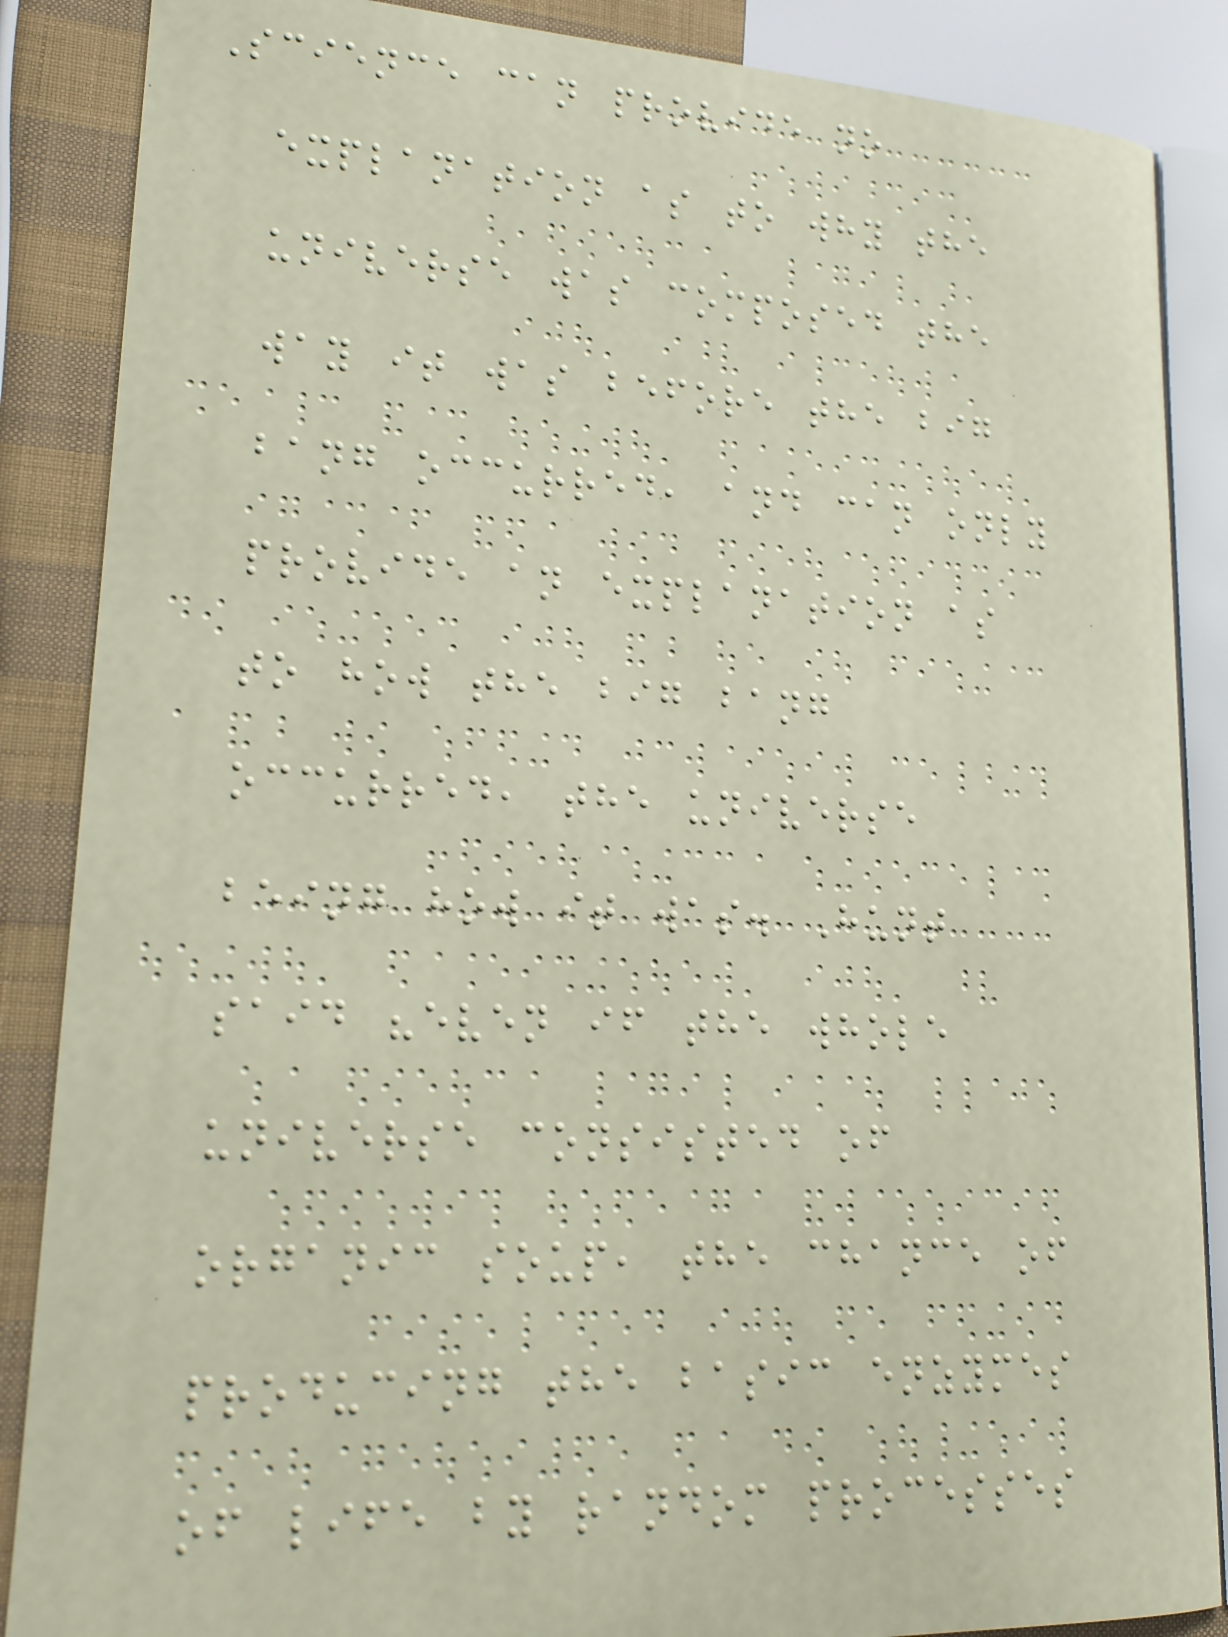Science can provide no
explanation as to why the
universe was composed the
way it was before the big
bang occurred, and can only
provide an explanation as
to how the big bang
occurred, the universe
being how it was. Hunt
said "even if the whole
universe consisted of
organic soup, the chance of
producing the basic enzymes
of life by random processes
